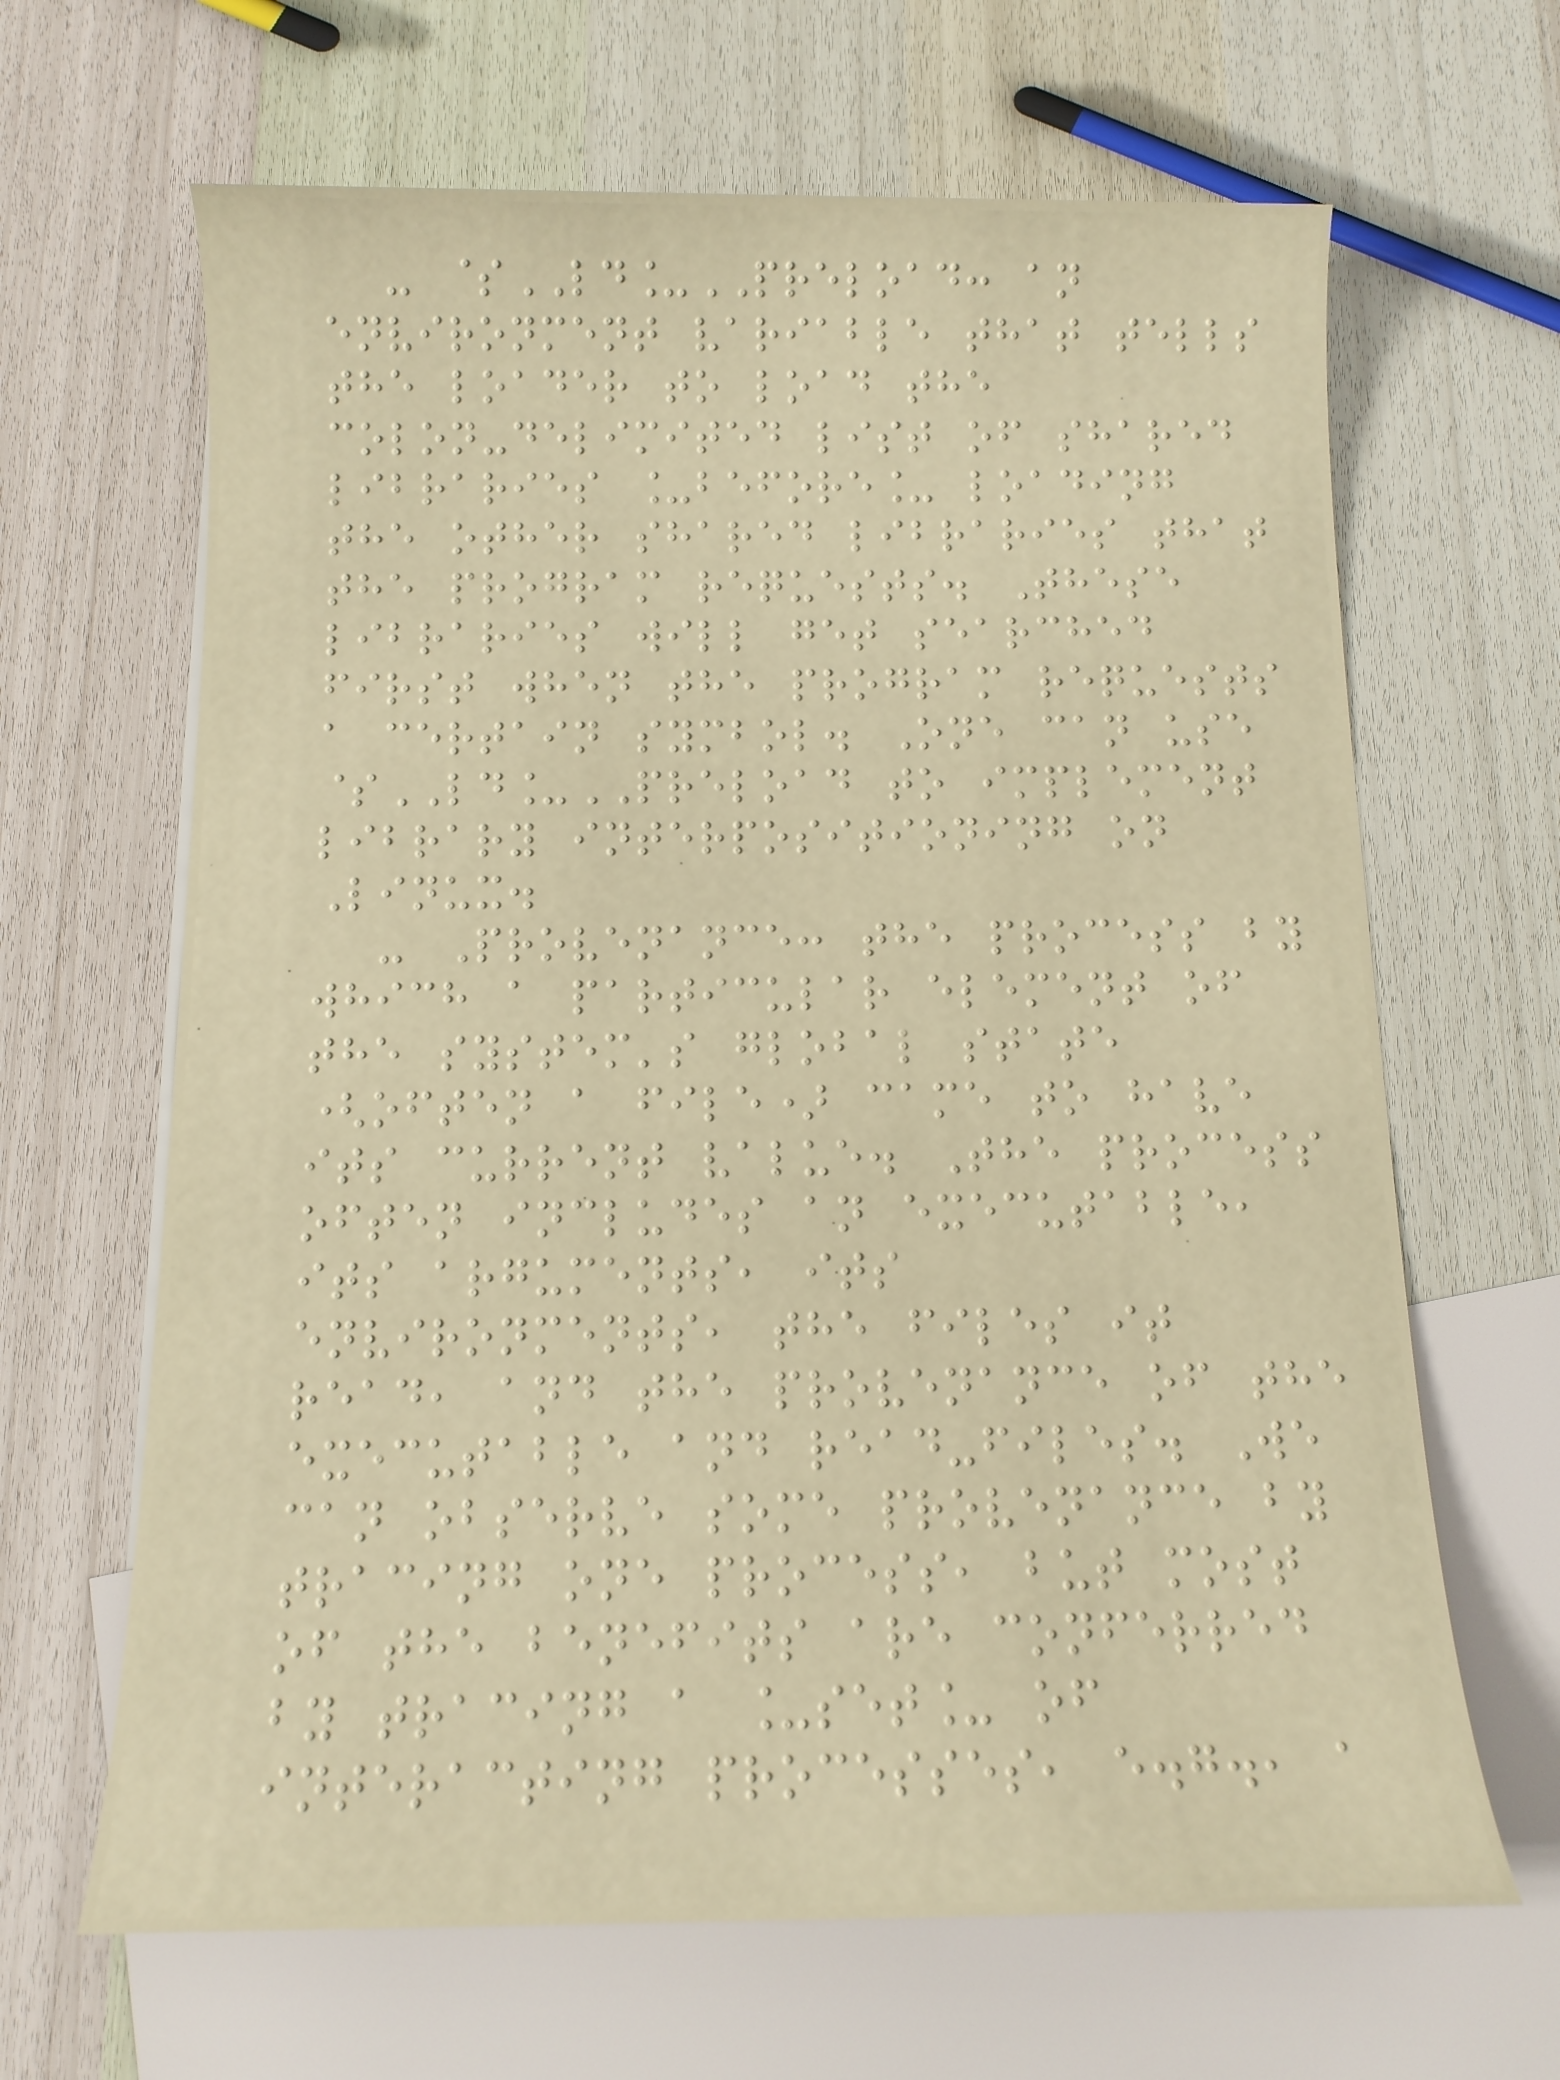- $LD_PRELOAD: an
environment variable that tells
the loader to load the
colon-delimited list of shared
libraries _before_ loading
the other shared libraries that
the program requests. These
libraries will get searched
first when the program requests
a certain symbol. One can use
$LD_PRELOAD to implement
library interpositioning on
Linux.
- Provenance: the process by
which a particular element of
the system's global state
(often a file) came to have
its current value. The process
often includes an executable,
its arguments, its
environments, the files it
read, and the provenance of the
executable and read-files. We
can observe some provenance by
tracing one process, but most
of the benefits are conferred
by tracing a _set_ of
interacting processes, e.g., a
